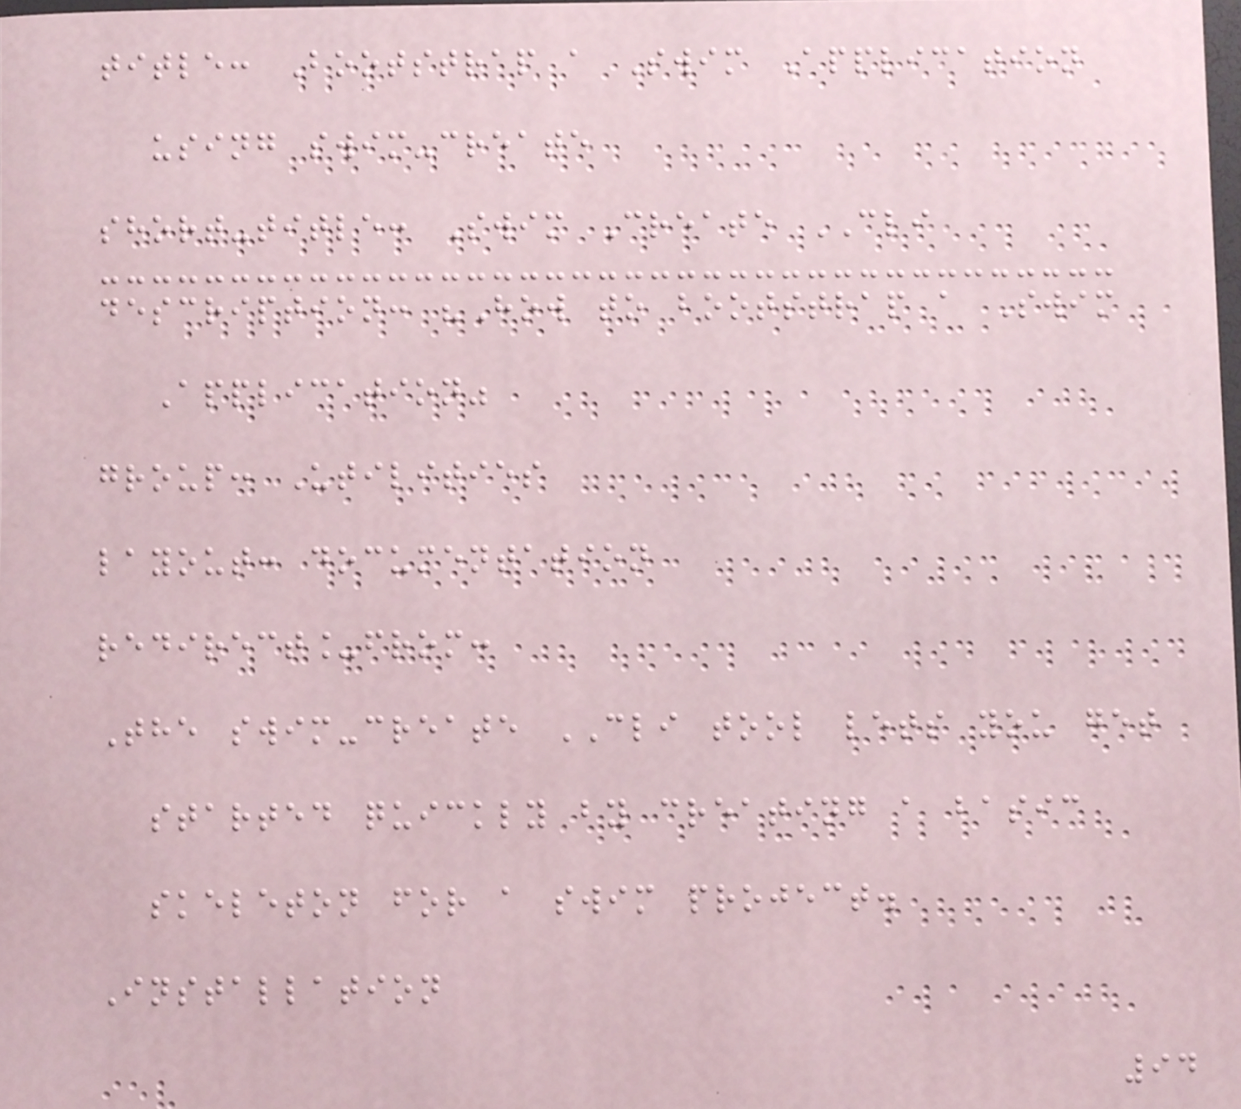title: Bootstrap a Swim Application
using swim-create
short-title: Swim Create CLI
description: "How to bootstrap a Swim
Application"
group: Utilities
layout: documentation
redirect_from:
The swim-create CLI tool lets you get
started quickly by creating a basic
skeleton for a swim project.
Installation
94
